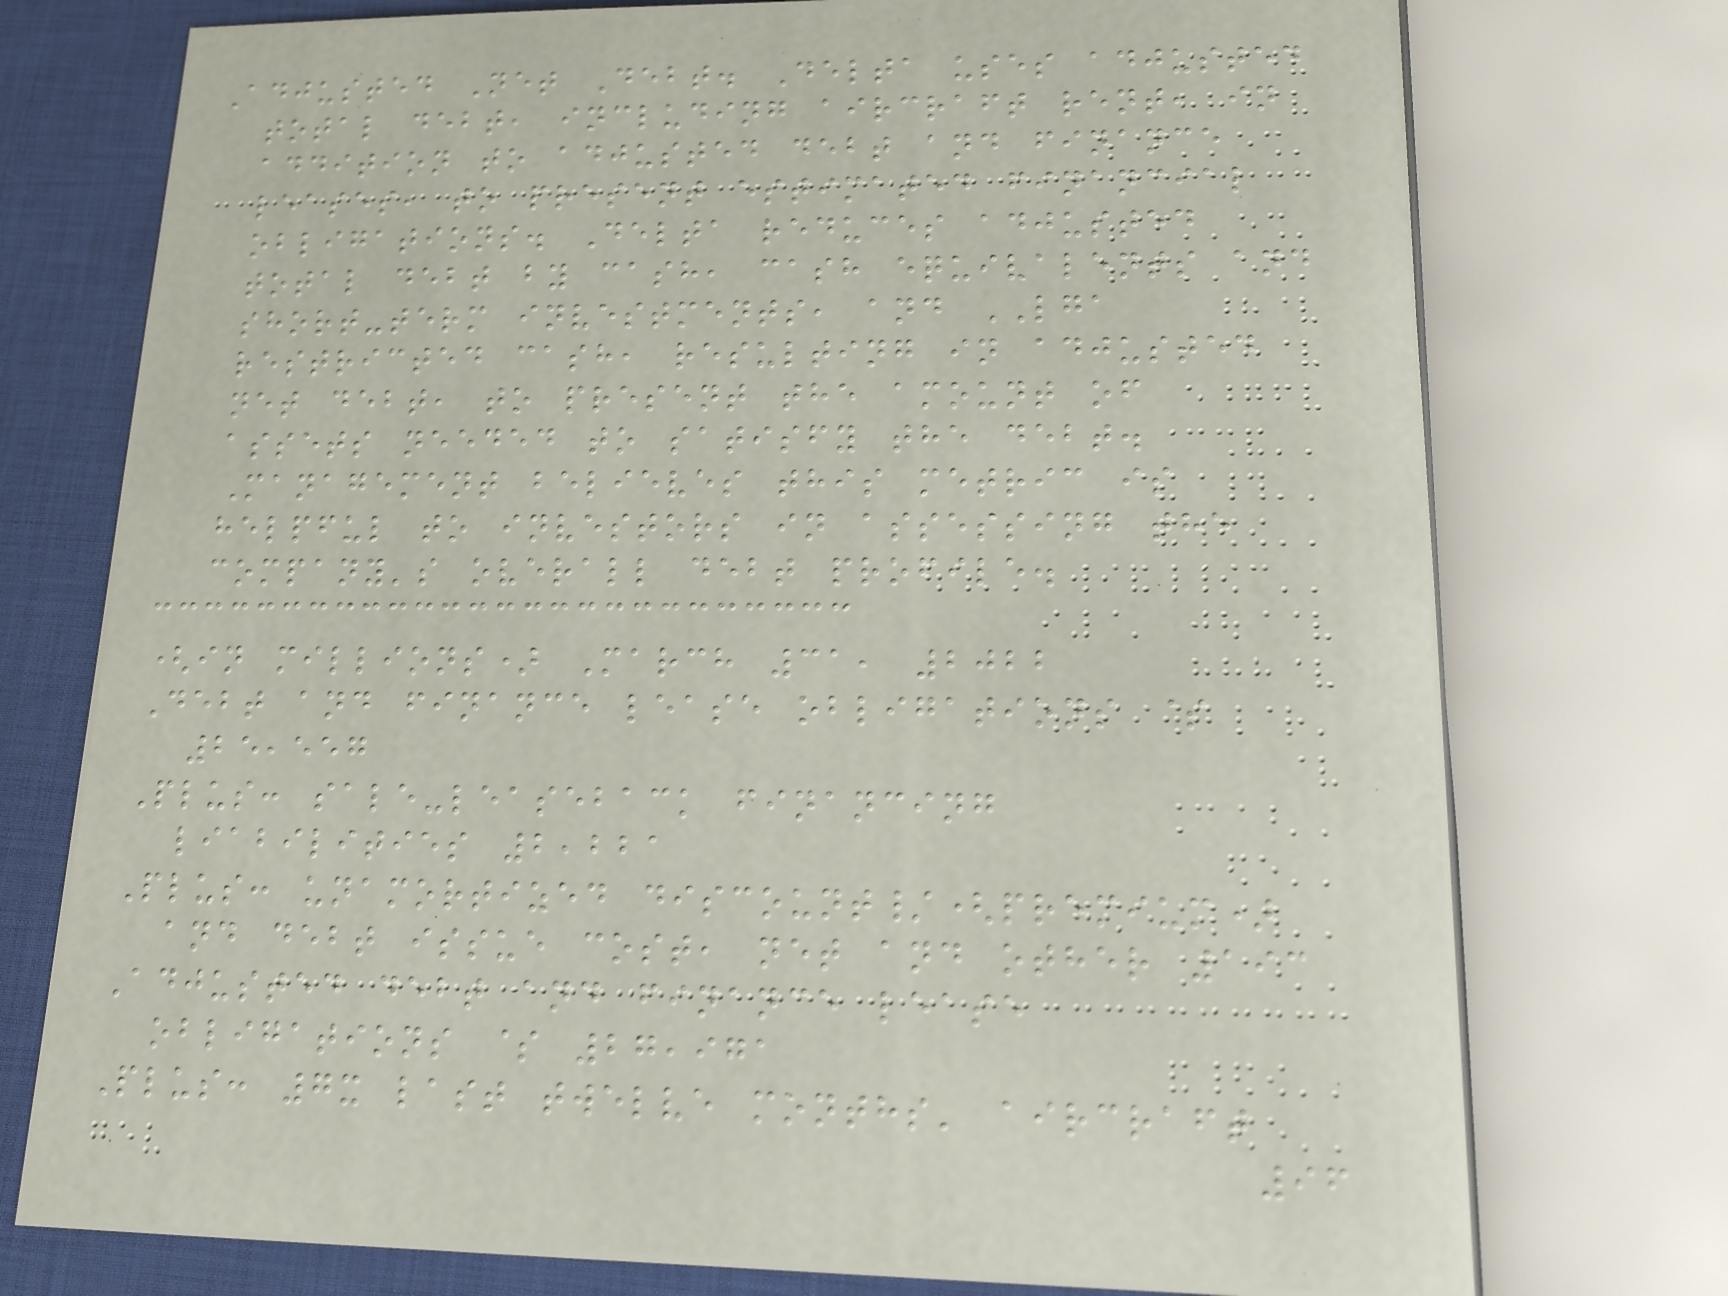Adjusted Net Debt. Delta uses adjusted
total debt, including aircraft rent, in
addition to adjusted debt and finance
leases, to present estimated financial
obligations. Delta reduces adjusted
total debt by cash, cash equivalents and
short-term investments, and LGA
restricted cash, resulting in adjusted
net debt, to present the amount of
assets needed to satisfy the debt.
Management believes this metric is
helpful to investors in assessing the
company's overall debt profile.
(in millions) March 31, 2022
Debt and finance lease obligations $
25,557
Plus: sale-leaseback financing
liabilities 2,221
Plus: unamortized discount/(premium)
and debt issue cost, net and other 193
Adjusted debt and finance lease
obligations $ 27,971
Plus: 7x last twelve months' aircraft
96
